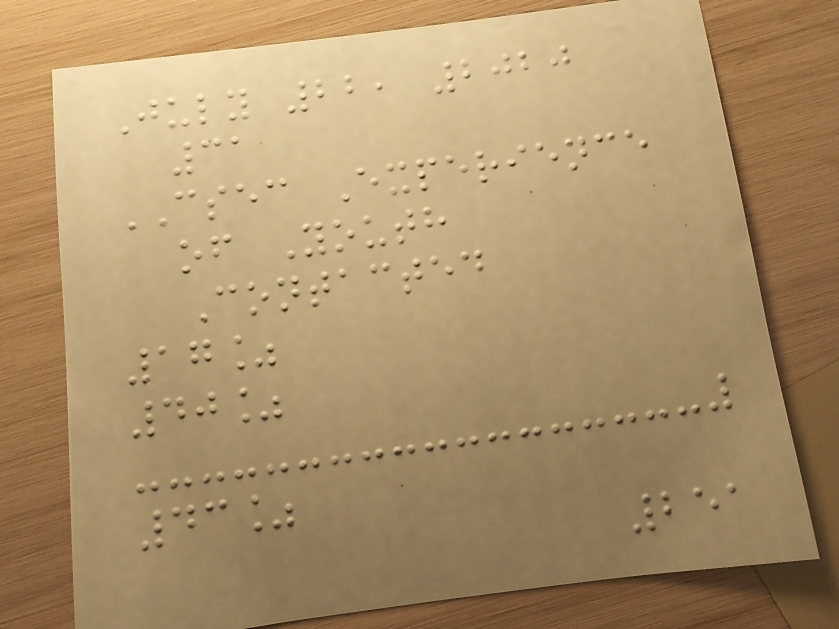July 22, 2020
31
CSEC Experience
of Youth
Contacted
17%
40%
43%
251
